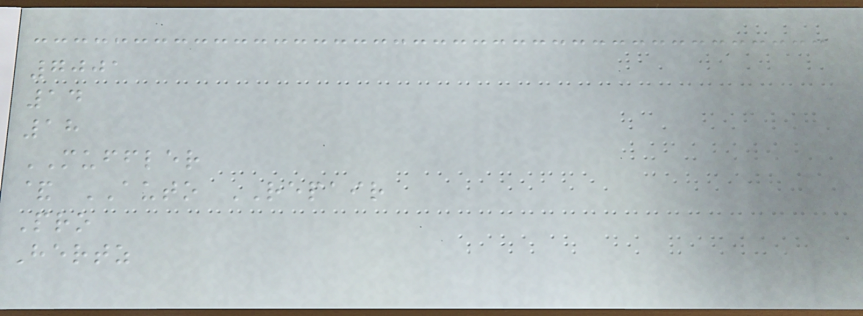7001
14
18
MUFFLER
& AUTO REPAIR
Pro
Hertz
